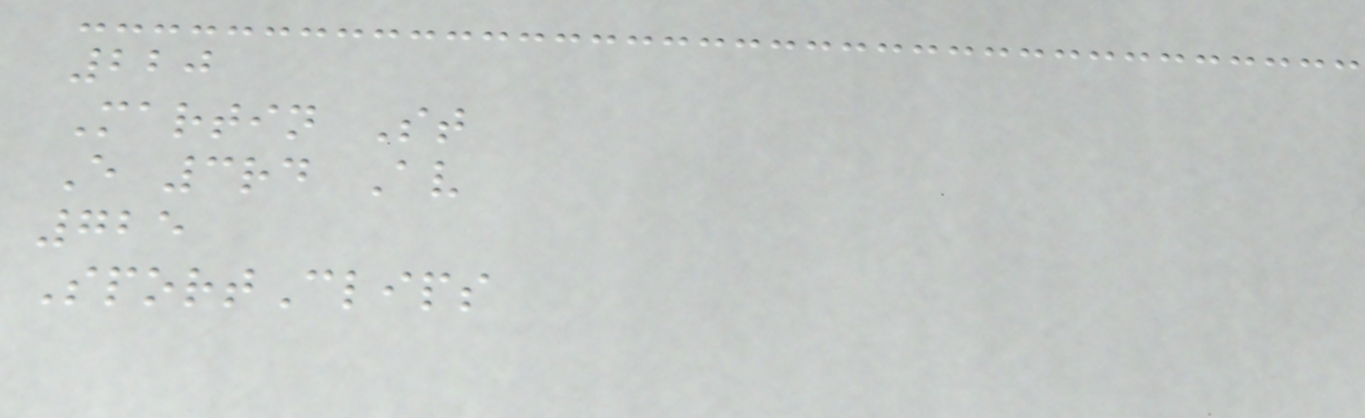220
Martin St
E 3rd Av
725
SportClips
